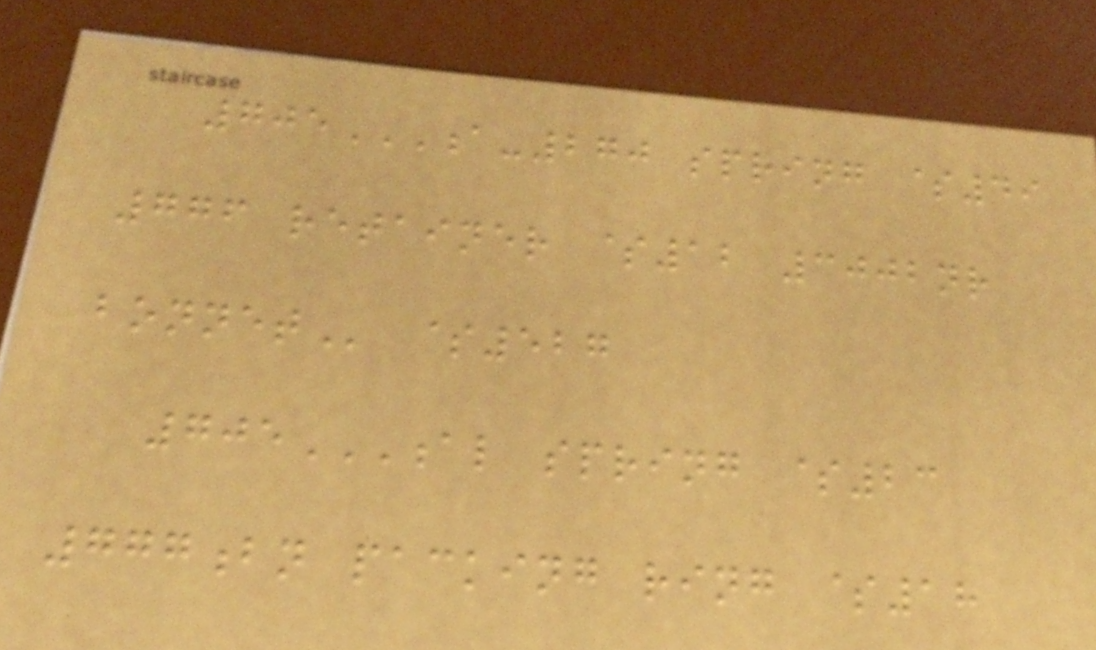705A-270 SPRING $49
776 RETAINER $12 3002NR
BONNET $527
705AL SPRING $23
777BN PACKING RING $18
